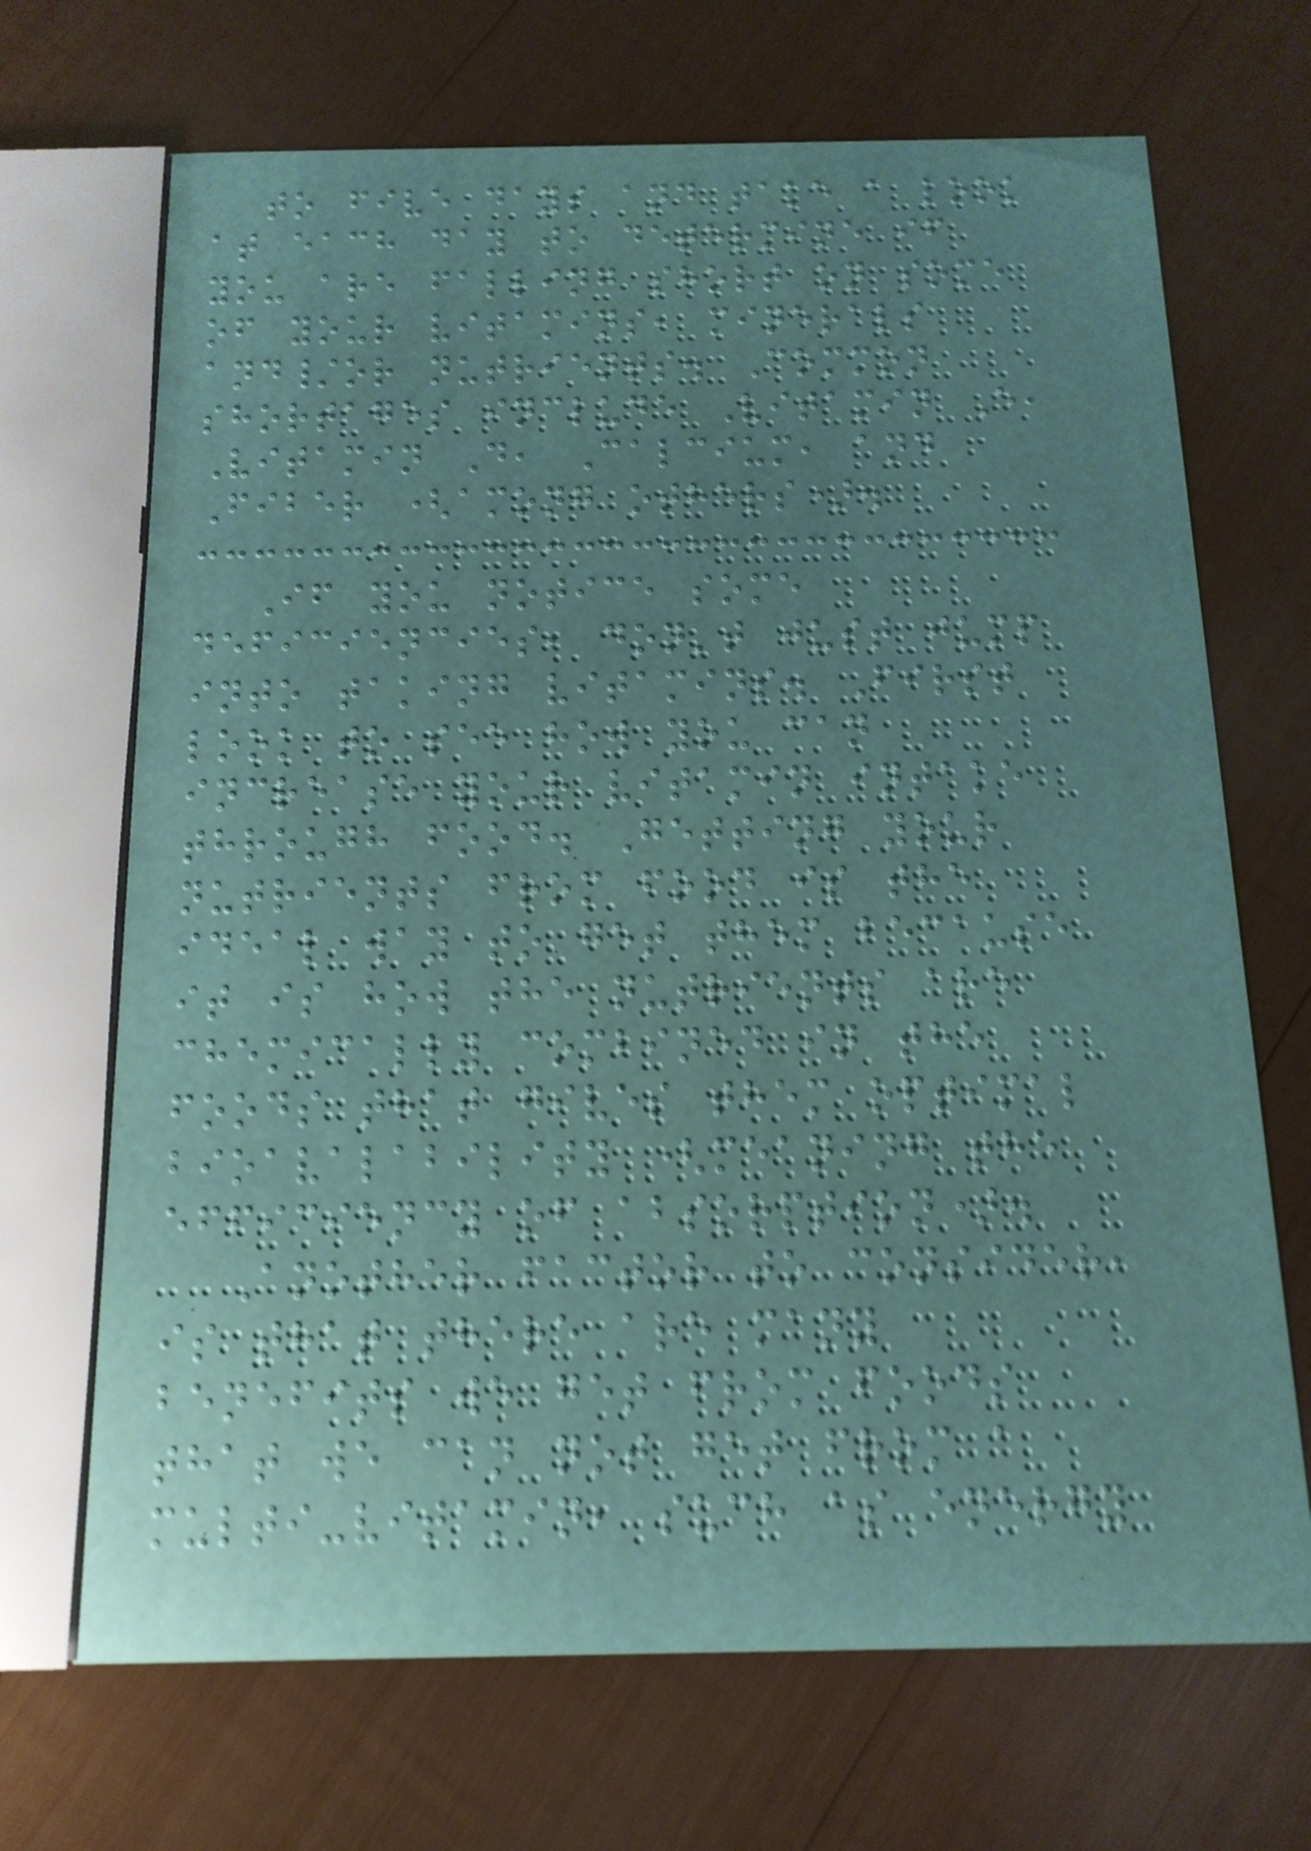to five days and take a look
at each day to determine if
you are falling short on some
of your vitamins, minerals
and/or nutrients. Common
shortages include Vitamin E,
Vitamin D, Calcium, and
Fiber (among others).
If you notice some
deficiencies, don't just jump
into taking vitamins. First
look to see how you can
increase your vitamin intake
through food. Getting your
nutrients from food is the
ideal way to get them because
it is how the nutrients are
chemically combined in the
foods that gives them optimal
bioavalability (meaning the
efficiency of absorption).
Another factor to consider,
is that there are many
benefits we get from foods
that we can not get from a
multi-vitamin, such as energy
